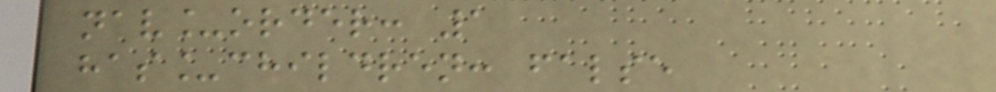nav_order: 1
has_children: false
